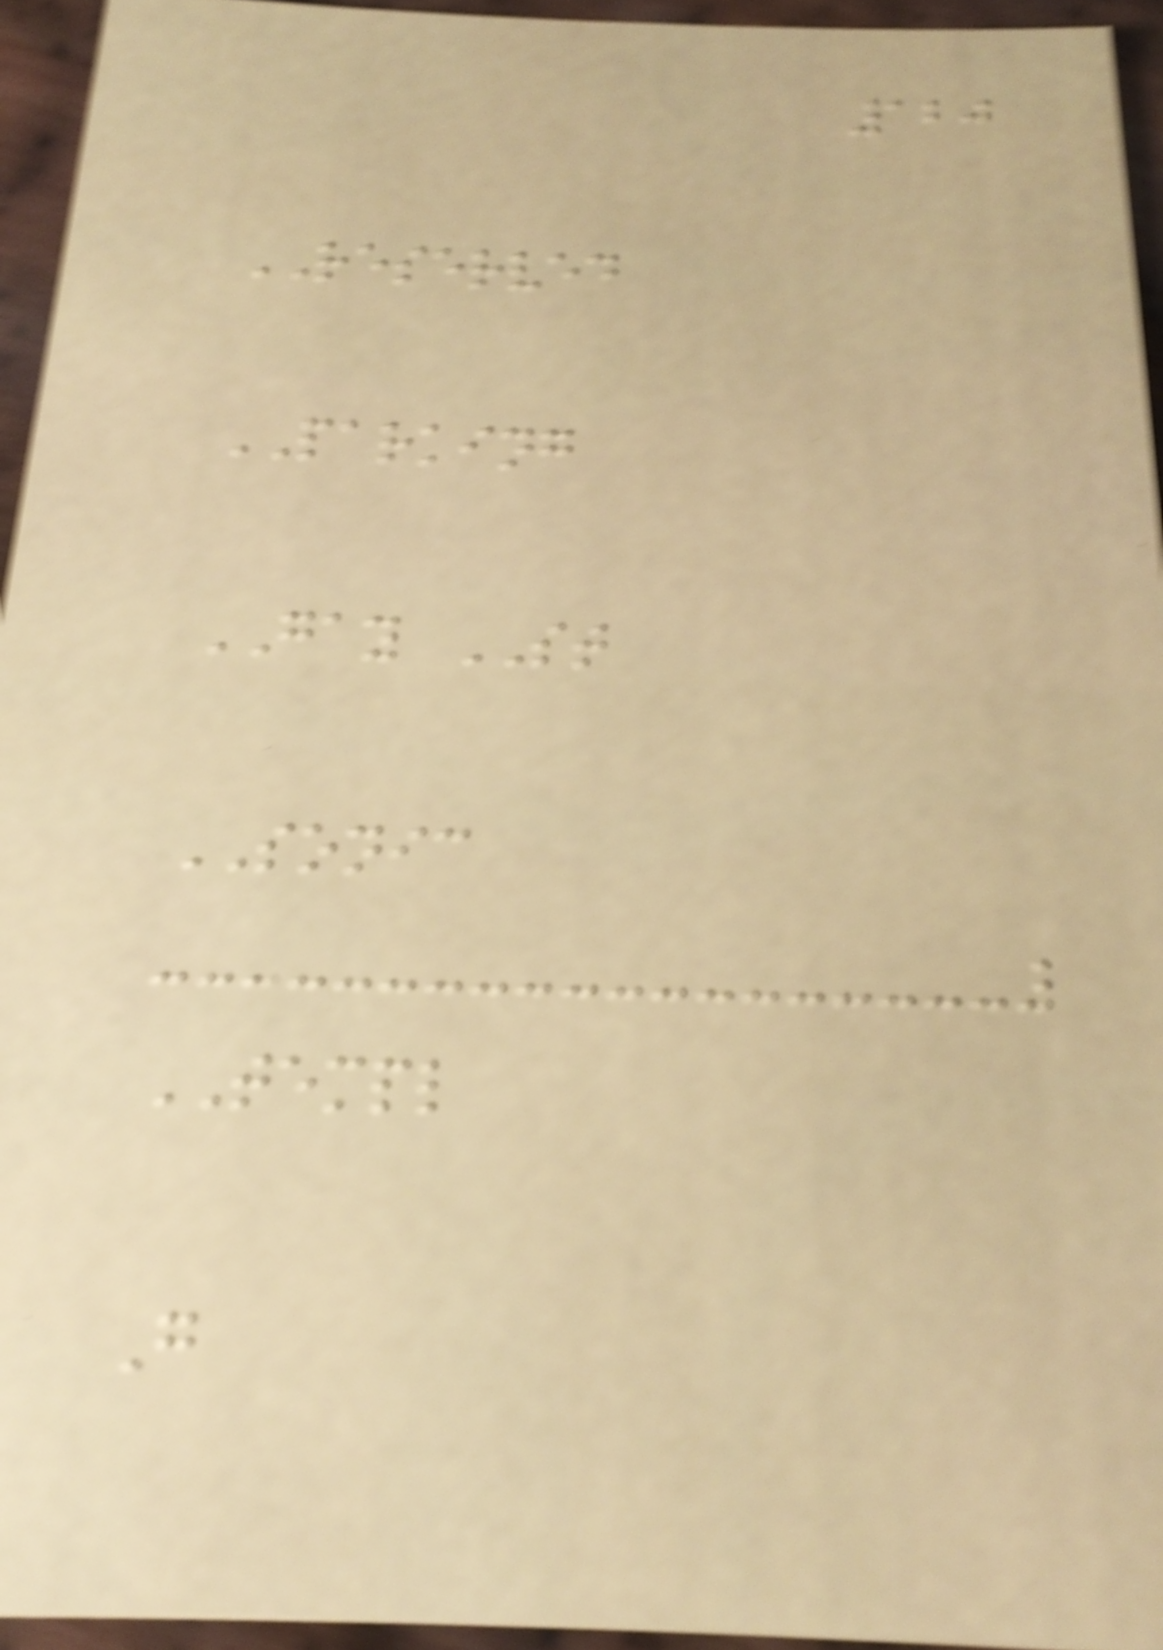120
RESERVED
PARKING
GAY ST
SONIC
TEMPL
G
